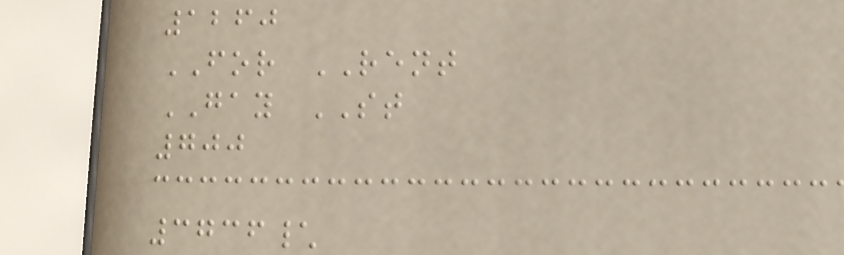1260
FOR RENT
GAY ST
700
3736\
